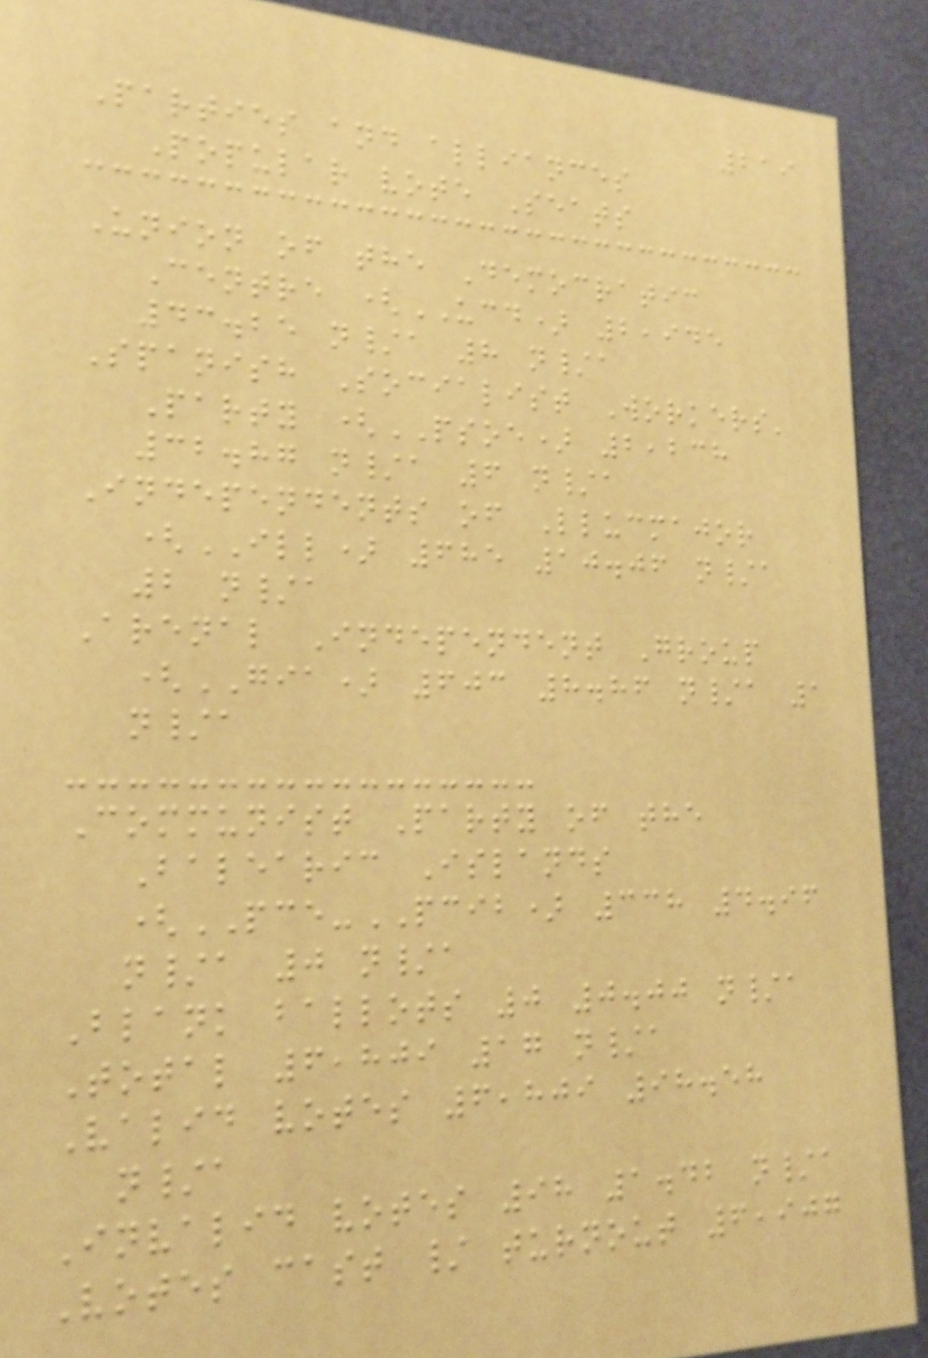219
Parties and alliances
Popular vote Seats
Union of the Democratic
Centre (UCD) 2,945
43.25 n/a 8 n/a
Spanish Socialist Workers'
Party (PSOE) 2,238
32.87 n/a 6 n/a
Independents of Llucmajor
(ILL) 685 10.06 n/a
2 n/a
Arenal Independent Group
(GIA) 603 8.86 n/a 1
n/a
Communist Party of the
Balearic Islands
(PCE-PCIB) 338 4.96
n/a 0 n/a
Blank ballots 0 0.00 n/a
Total 6,809 17 n/a
Valid votes 6,809 98.58
n/a
Invalid votes 98 1.42 n/a
Votes cast / turnout 6,907
